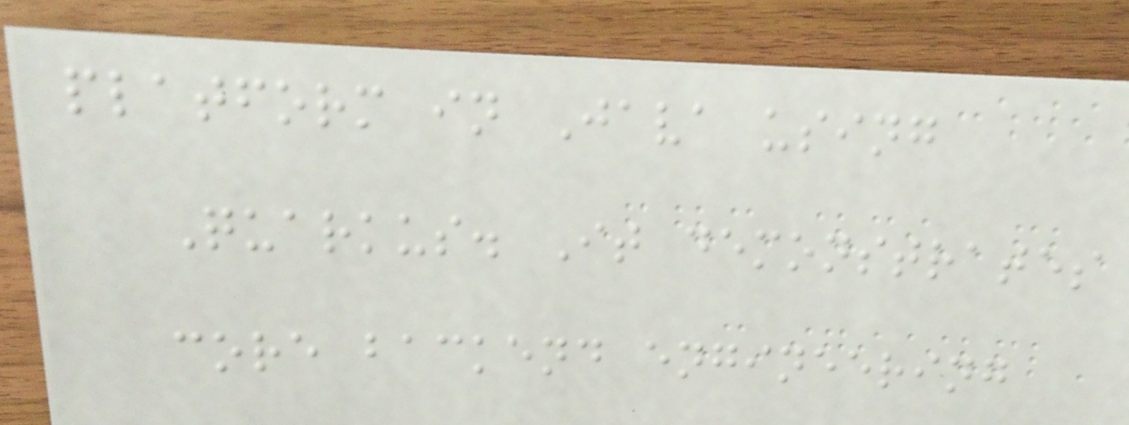platform in Java using
Quarkus. It demonstrates
core backend engineering
